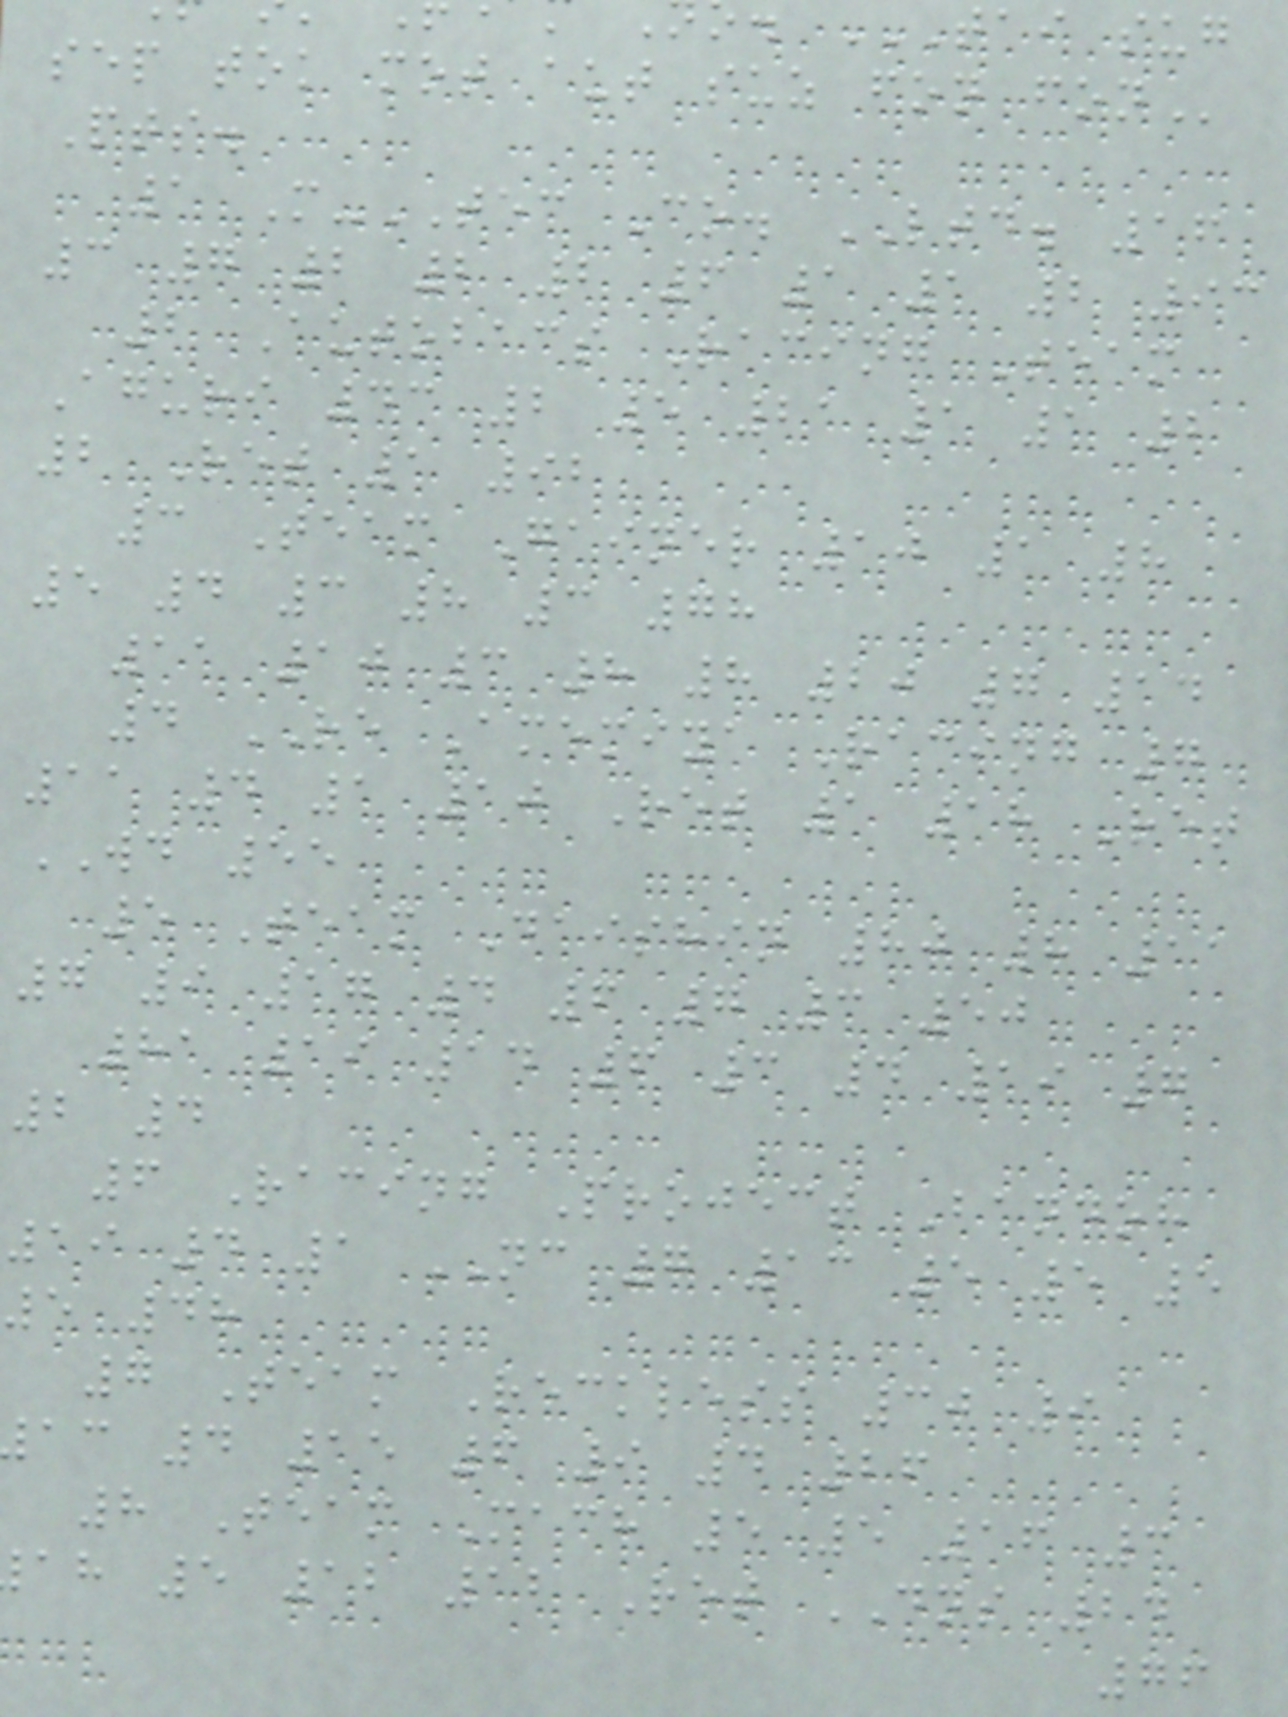sep tok mot aut suz fon
Pts.
1 M-TEC Co. LTD. 16
3 7 2 2 2 6 1 1 2 93
2 Autobacs Racing Team
Aguri 43 2 5 21 1 1 2
2 Ret 1 92
3 Team Gainer 10 1 8
5 4 3 8 3 78
11 10 3 8 8 20 7 14
4 RE Amemiya Racing 7
11 4 1 10 Ret 1 18 Ret
WD 55
5 Team Daishin 80 8 11
7 9 17 4 6 7 3 50
81 19 14 6 3 4 19 7
2 4
6 Racing Project Bandoh
19 4 1 NC 7 13 5 5 5
5 48
7 Team Reckless 30 9
ac 4 15 6 9 4 26
8 Team Mach 5 5 16 3
ah 5 12 12 Ret DNS 24
76
